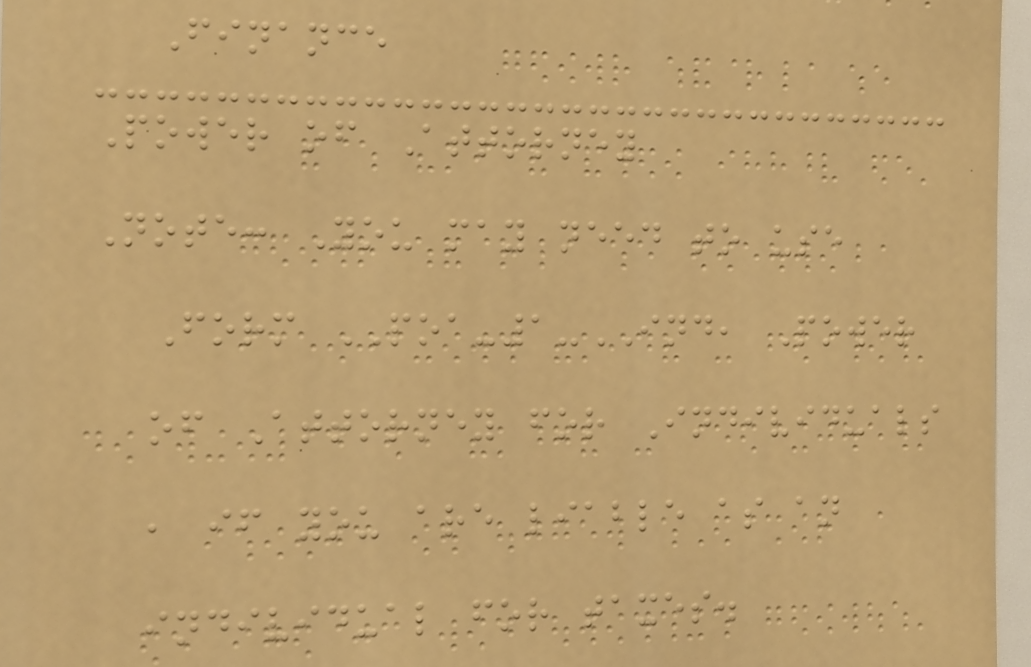Finance
Power of Attorney
Note: You may need to use
Form POA-1-IND, Power
of Attorney for Individuals
, if you are liable as an
individual for taxes.
